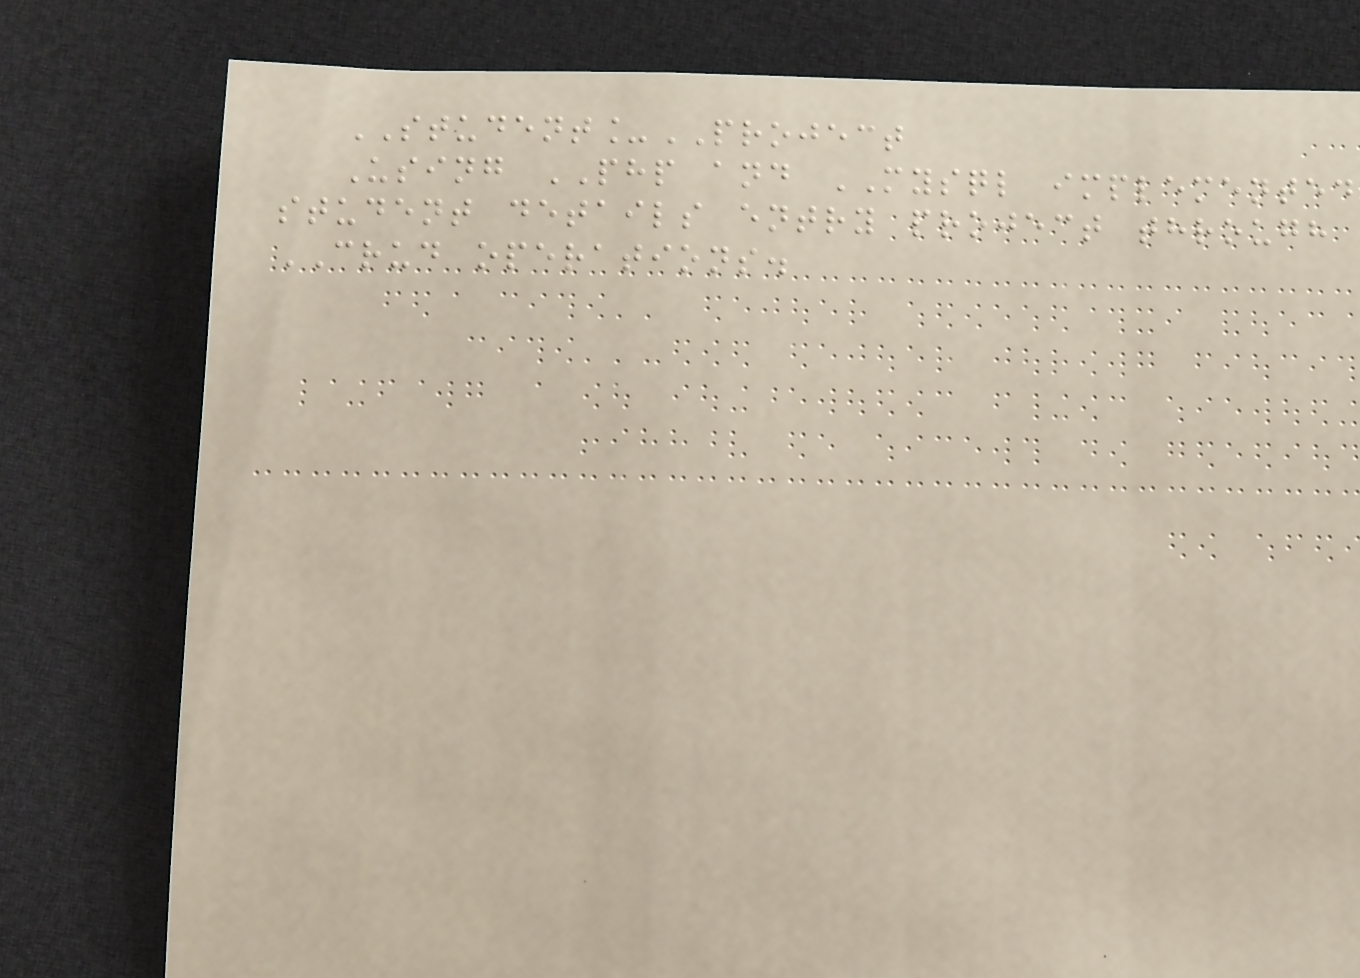STUDENT_PROJECT
Using PHP and MYSQL implemented
student details entry project through
CRUD operations.
